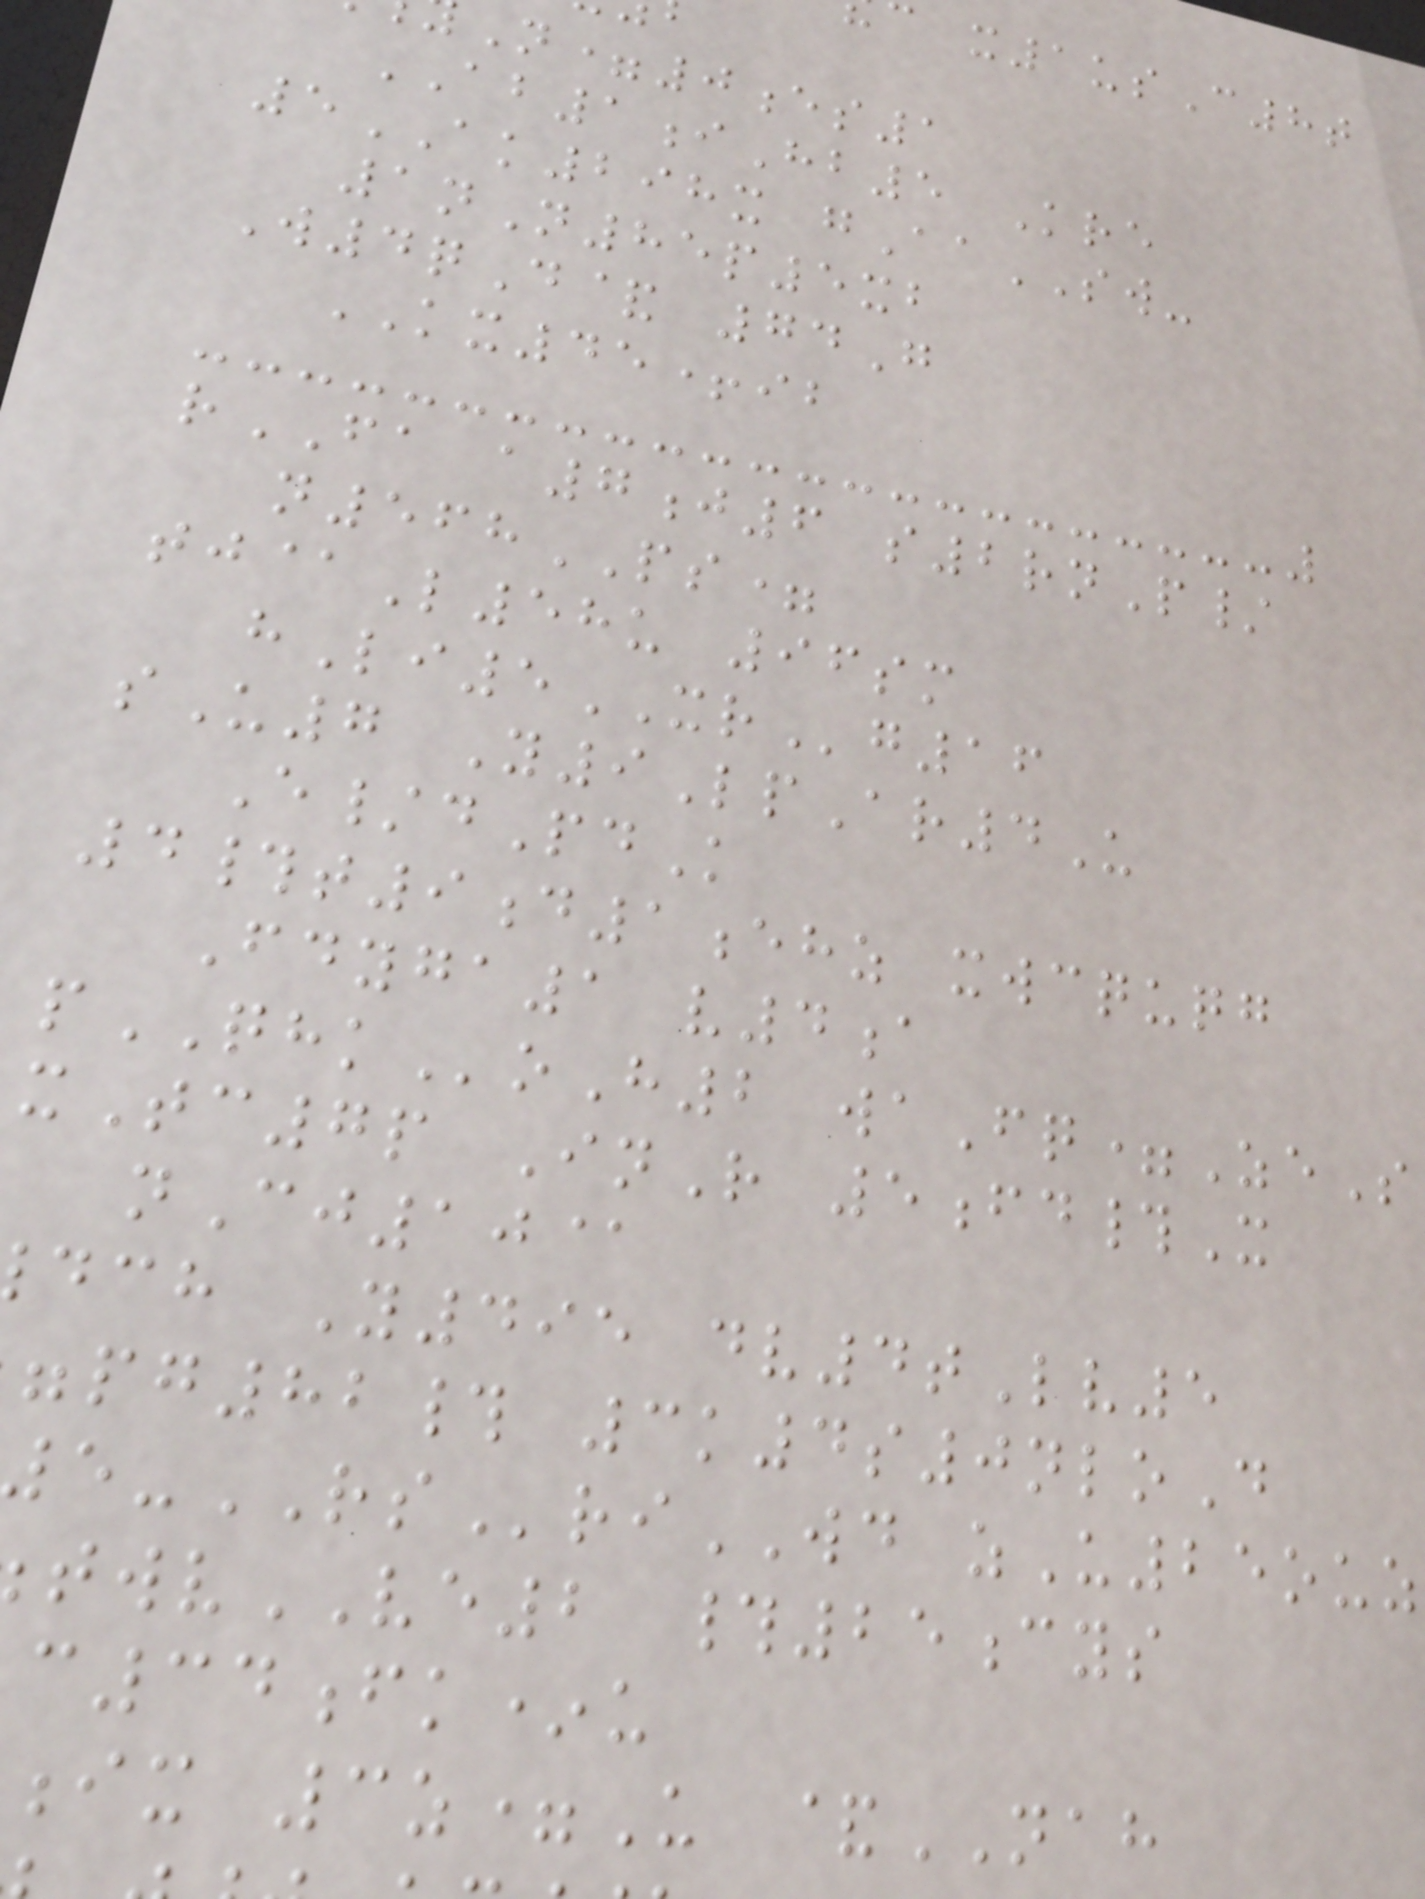x1usC8t
N=0es1
AB1iHb5 Kre
5AK298x gAaSW-
1nN85p5xb
W4qD& 74G
KX45+ib
rFA a7j6 s2rnP/
n568PS=
tj@L58u 96sm
hLi5XRg16
sU7 Y9LpAr4U
E/dPdK
4#t9d1ehz xwcquqg
Fdyga1 v4a
pQHKoH2 waFq=ZeS
xTc7p InR 5fd#X
nCj10@
dch Y495 dv4tLv5
pg82# 3k4s0nloD
-RSriWD zU25ouz
twvVE2 #25cys
c34fk*u
ix 3z=U &NAH
